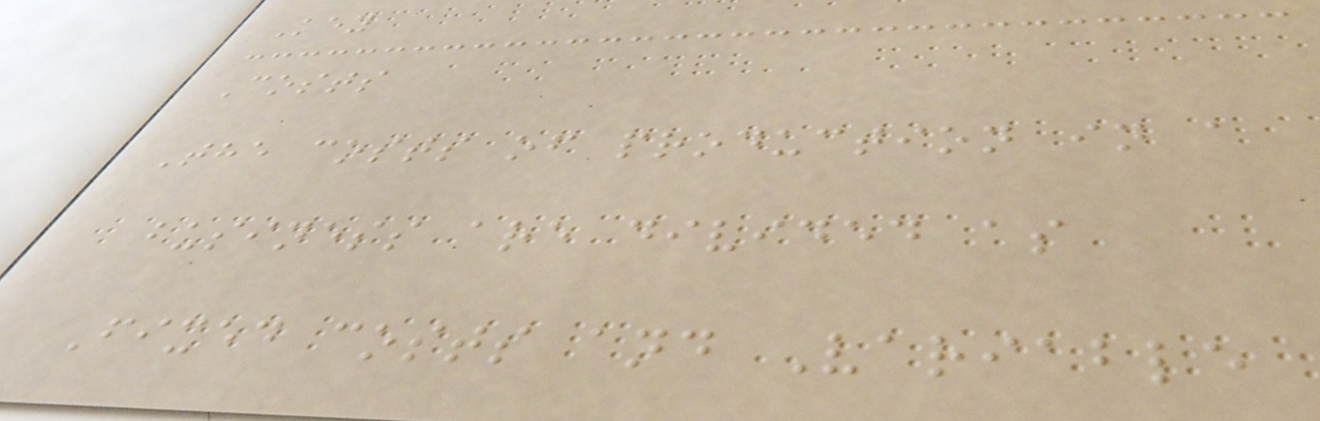Key
Costs
The costs of production in a
business are divided as
Fixed costs and Variable
